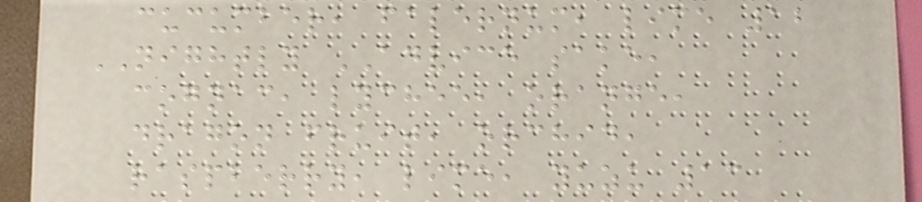cucumber, falernum, lime 12
NIGHTLY ADVICE sake,
cognac, lychee, orange,
dragon fruit, orchid,
raspberry, lime, yuzu 13
